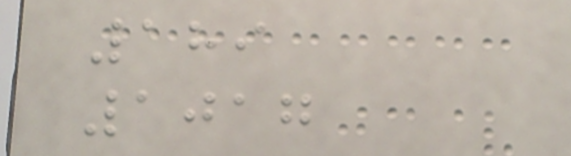189
1017
